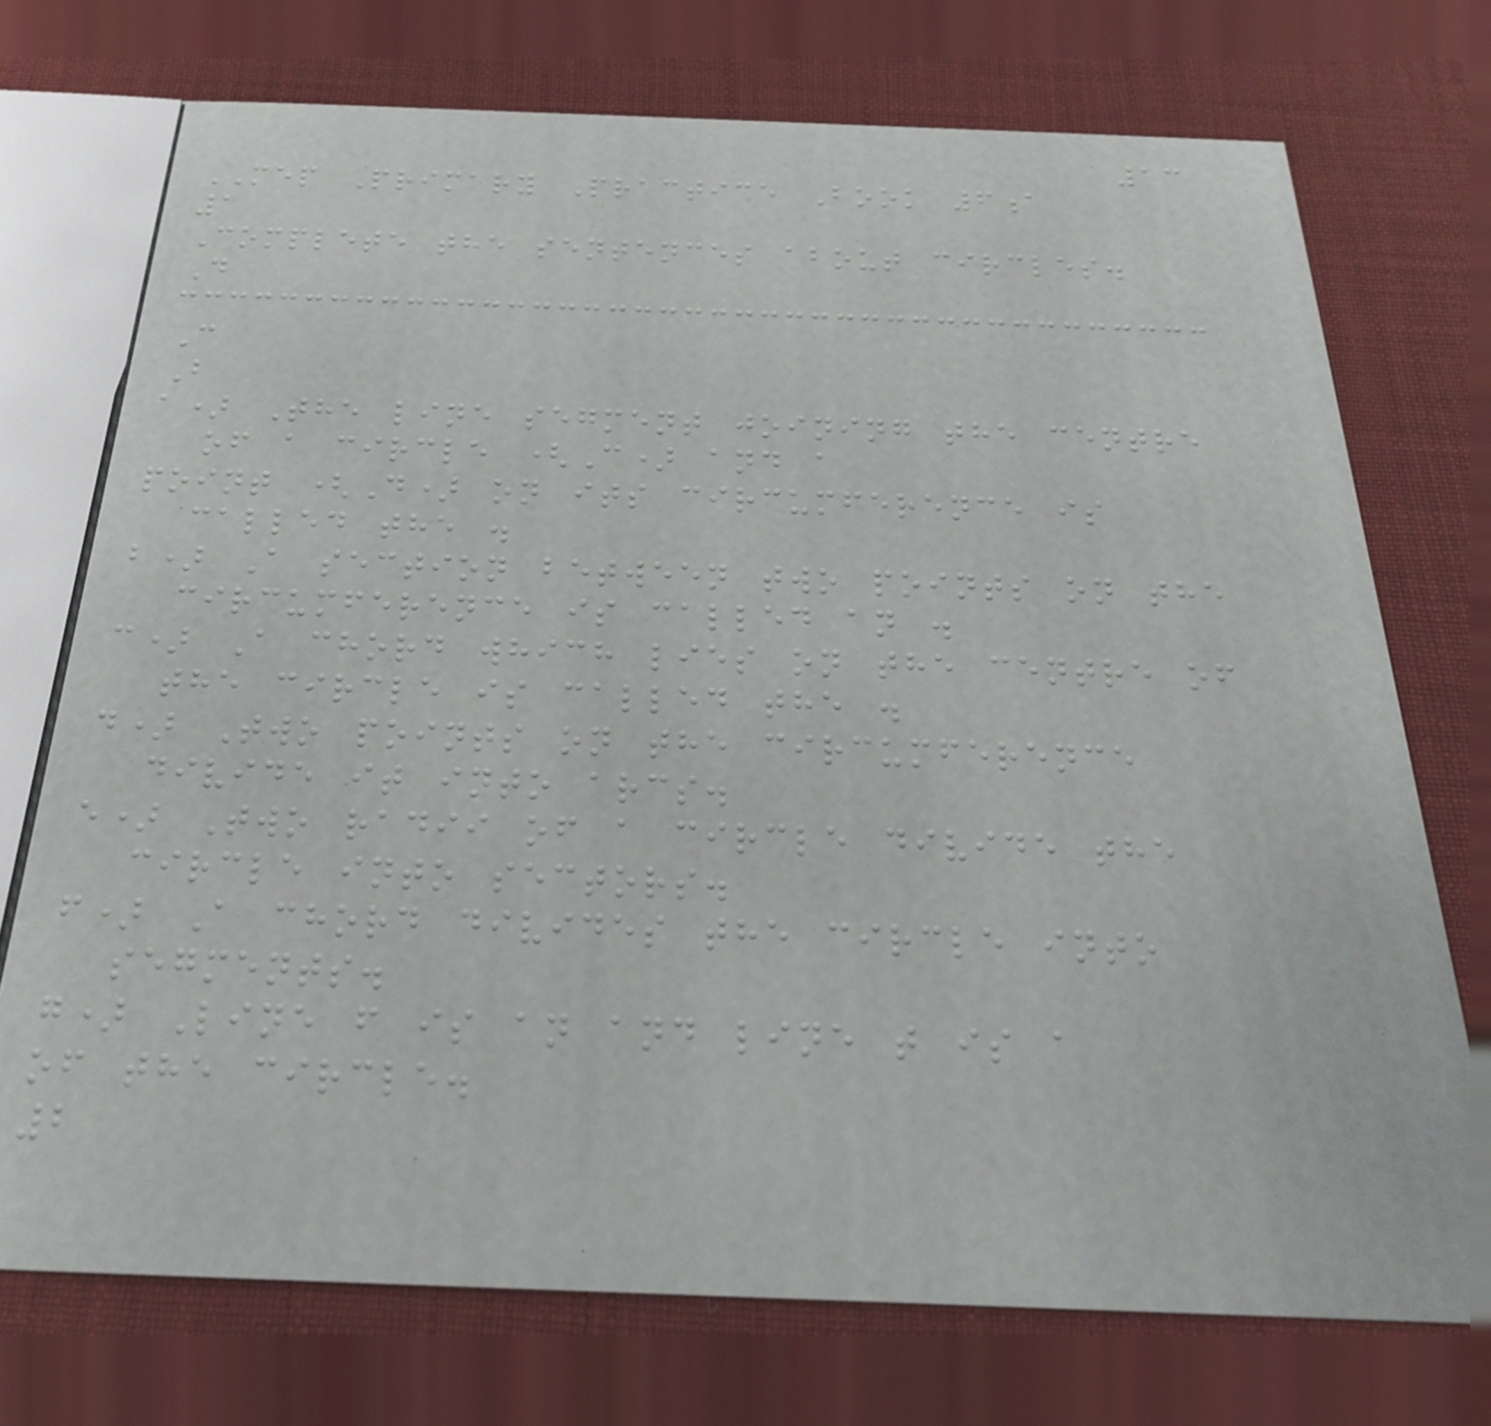13
MEP Primary Practice Book 6a
1
Complete the sentences about circles.
D
C
B
a) The line segment joining the centre
of a circle (C) and a
point (D) on its circumference is
called the .
b) A section between two points on the
circumference is called an .
c) A chord which lies on the centre of
the circle is called the .
d) Two points on the circumference
divide it into arcs.
e) Two radii of a circle divide the
circle into sectors.
f) A chord divides the circle into
segments.
g) Line f is an and line t is a
of the circle.
2
